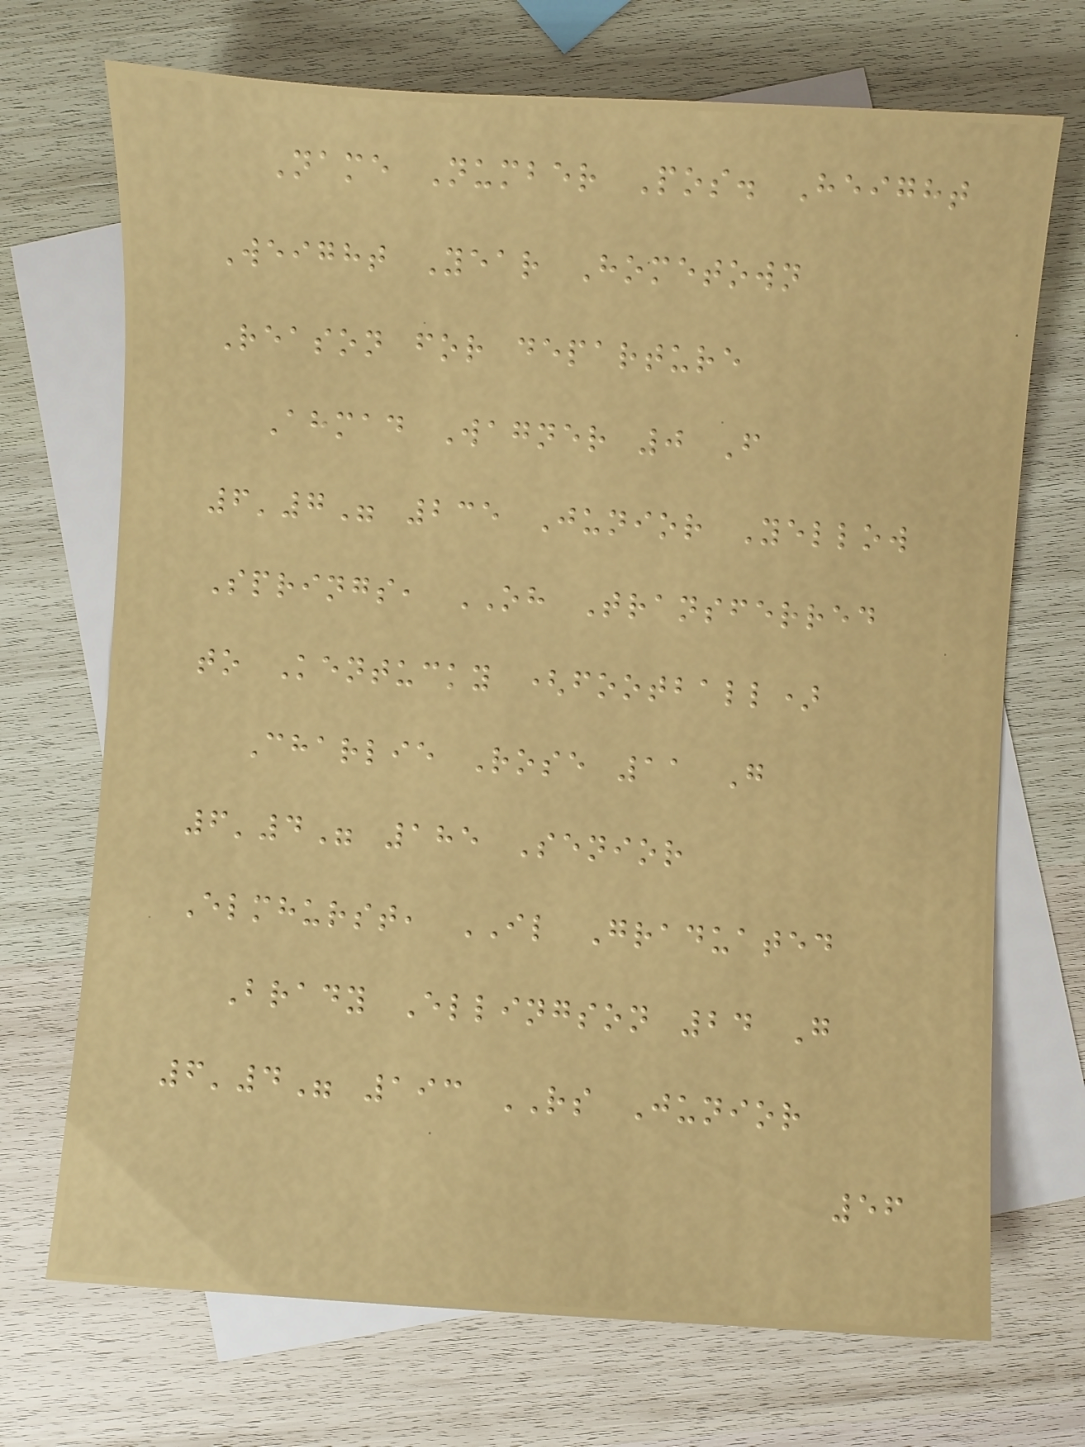Name Number Pos. Height
Weight Year Hometown
Reason for departure
Ahmad Wagner 0 F
6'7" 235 Junior Yellow
Springs, OH Transferred
to Kentucky (football)
Charlie Rose 11 G
6'4" 185 Senior
Elmhurst, IL Graduated
Brady Ellingson 24 G
6'4" 193 RS Junior
56
